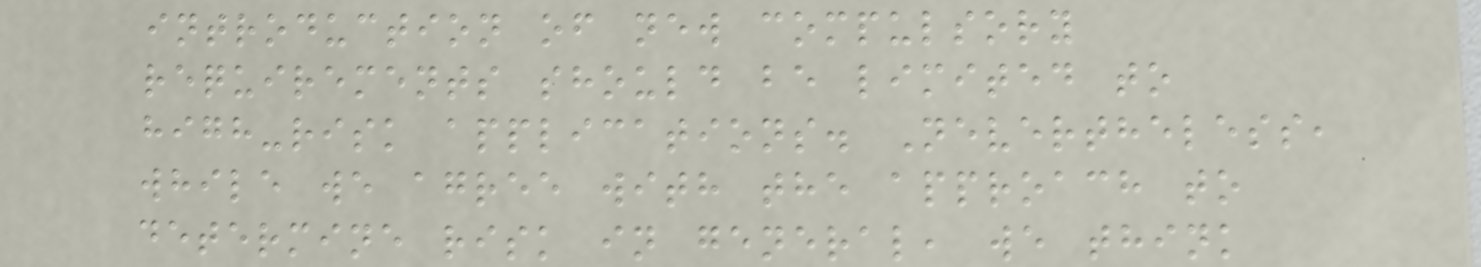introduction of new compulsory
requirements should be limited to
high-risk applications. Nevertheless,
while we agree with the approach to
determine risk in general, we think
